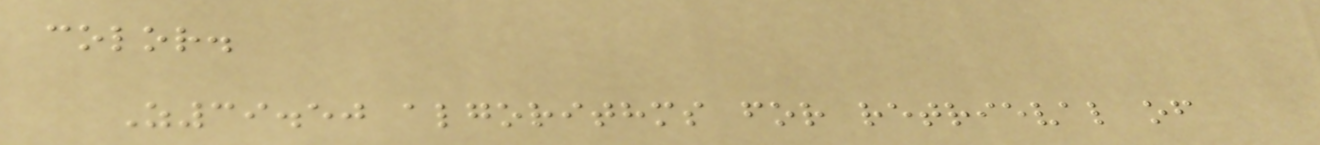color.
Z39.50 algorithms for retrieval of
